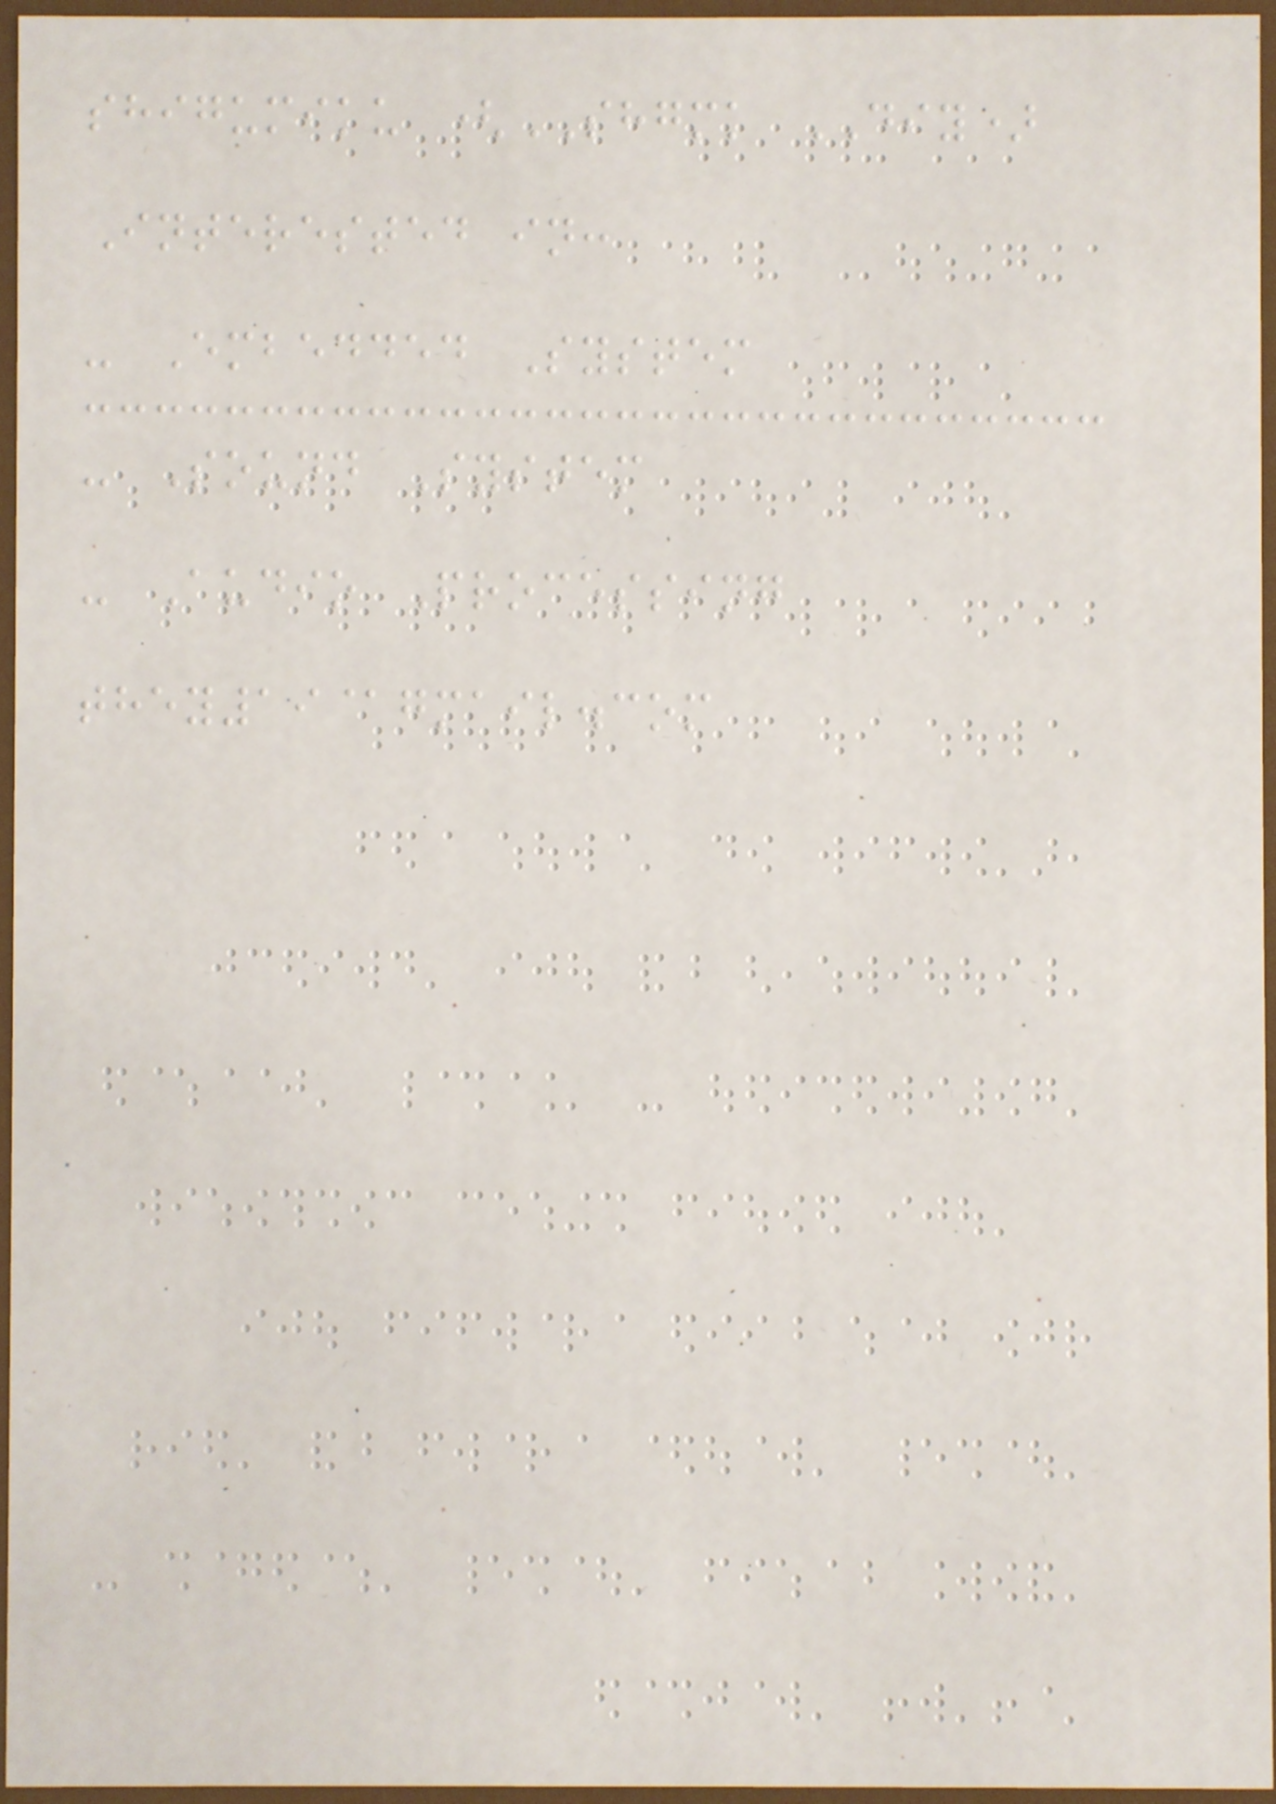shigumiku (SHGMK DIY)
Interested in:
- Embedded System
- Sound System
- Audio Processing
they19@gmail.com
